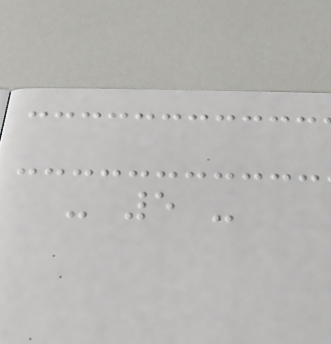- 5 -
